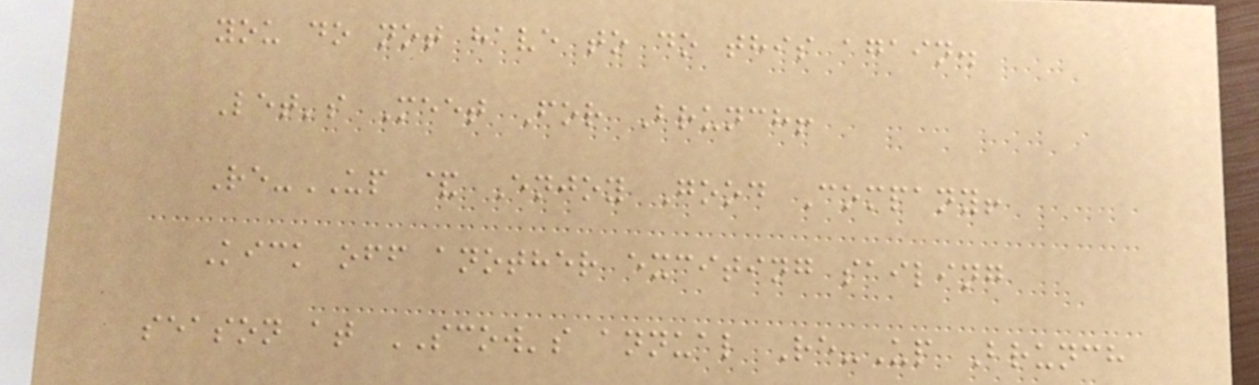you do not have to do this again.
Let's Meet For Brunch!
Re-UP & Enjoy Good Company!
Kick off another exciting sailing
season at SCOW's annual Re-Up Brunch
